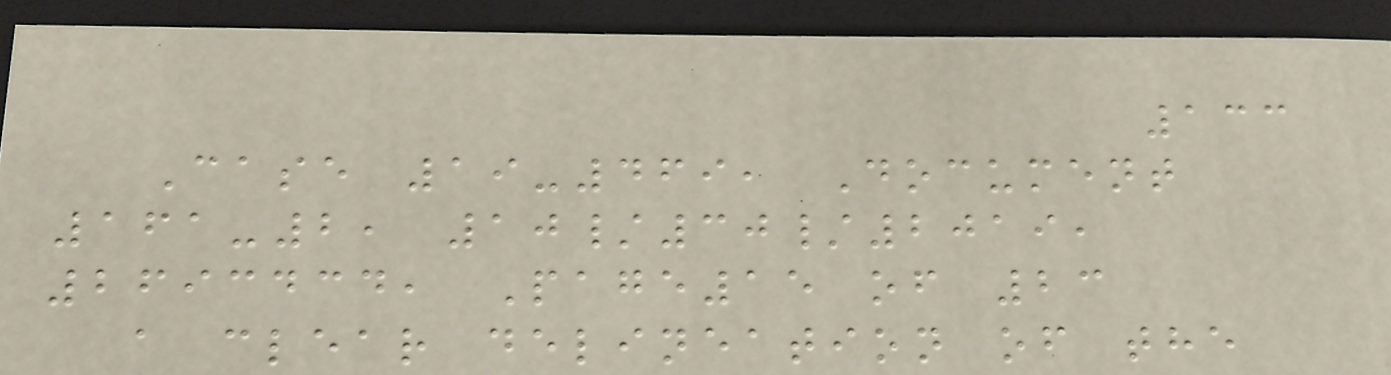133
Case 19-469, Document
161-2, 10/30/2019,
2693434, Page15 of 23
a clear delineation of the
